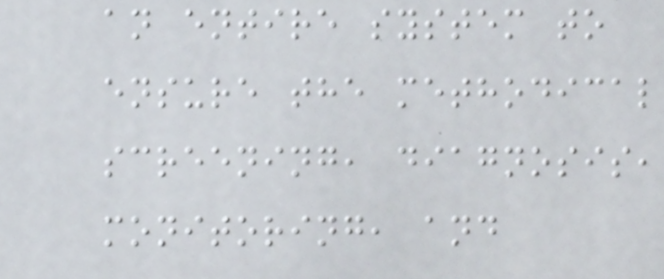an entire system to
ensure the methodical
screening, diagnosis,
monitoring, and
